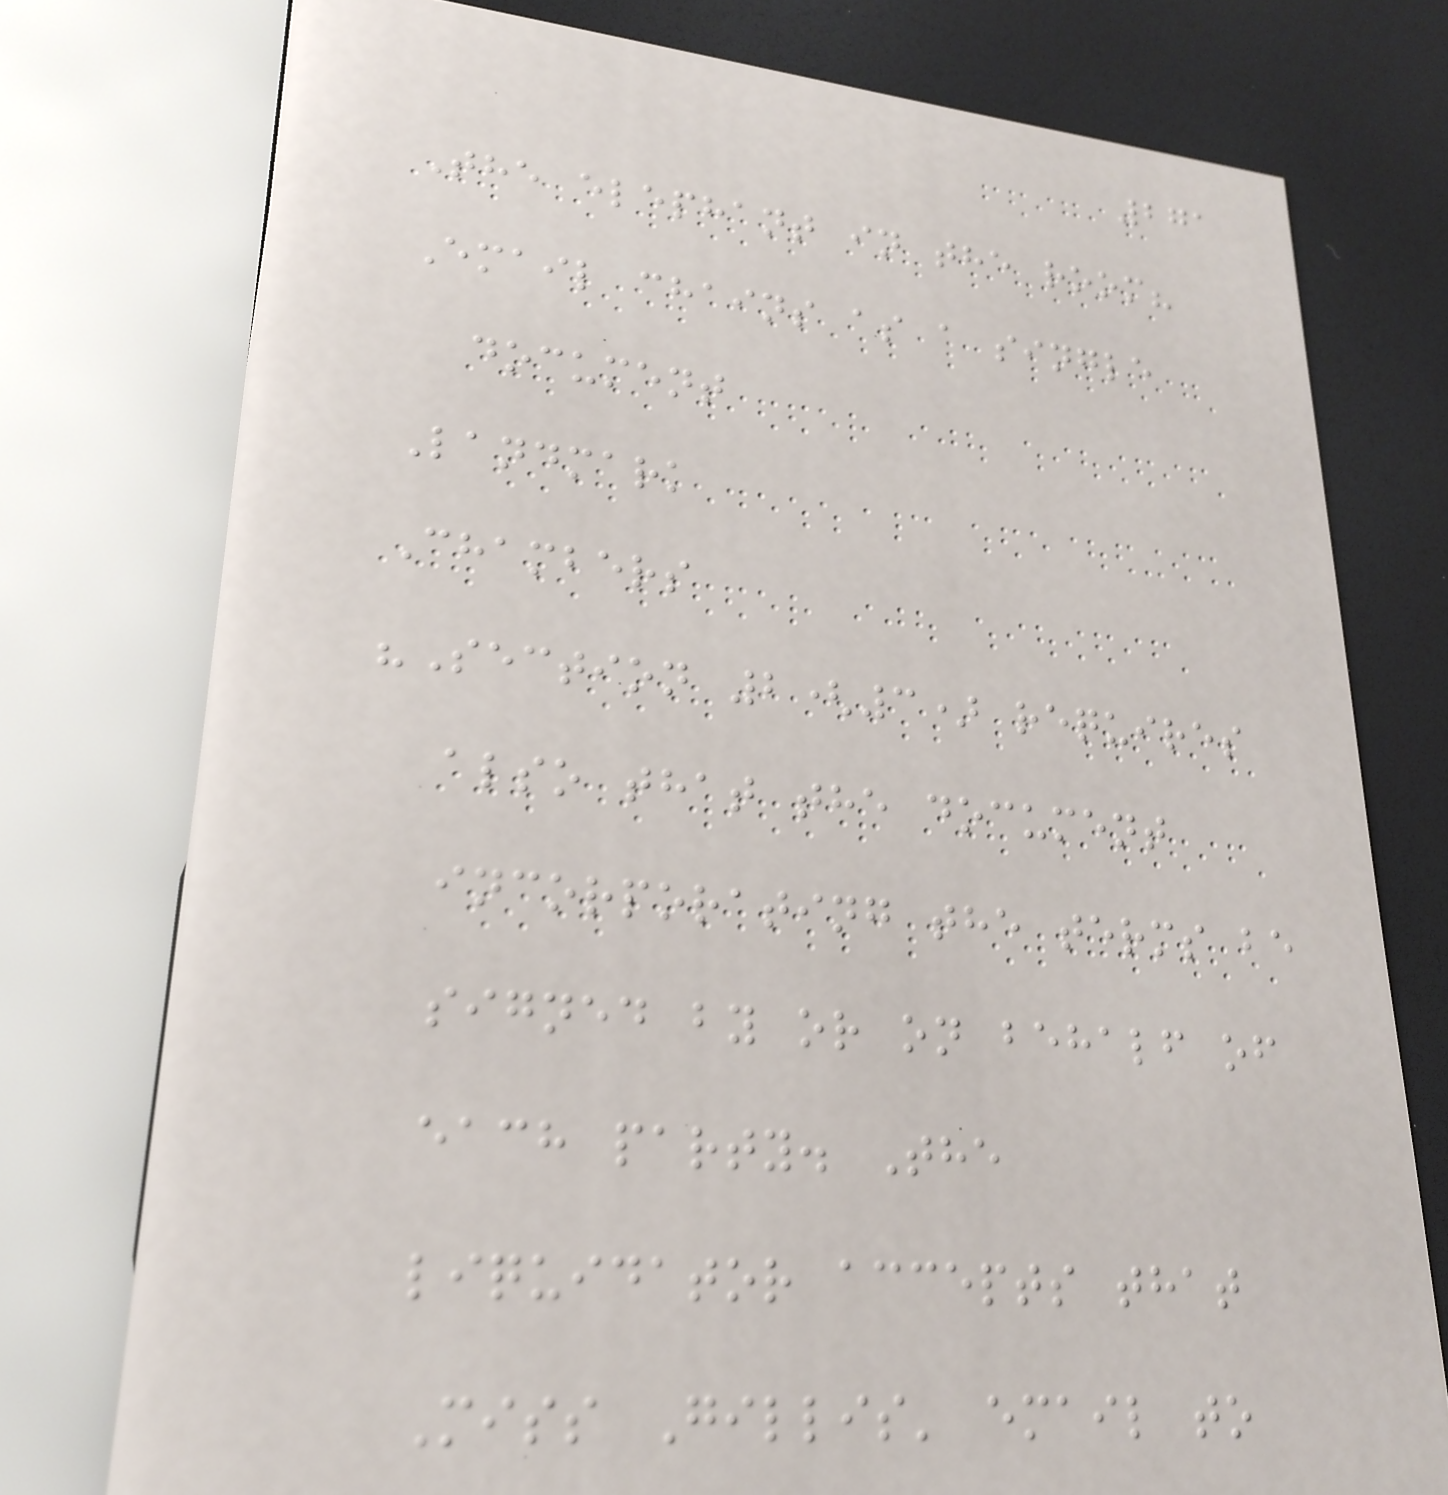271
The elephant in the room?
Email chains as a single
document
Landmark
Chambers
"Section 2(3) requires
also that the document
incorporating the terms be
signed by or on behalf of
each party. The
liquidator accepts that
Miss Gillis' email to
